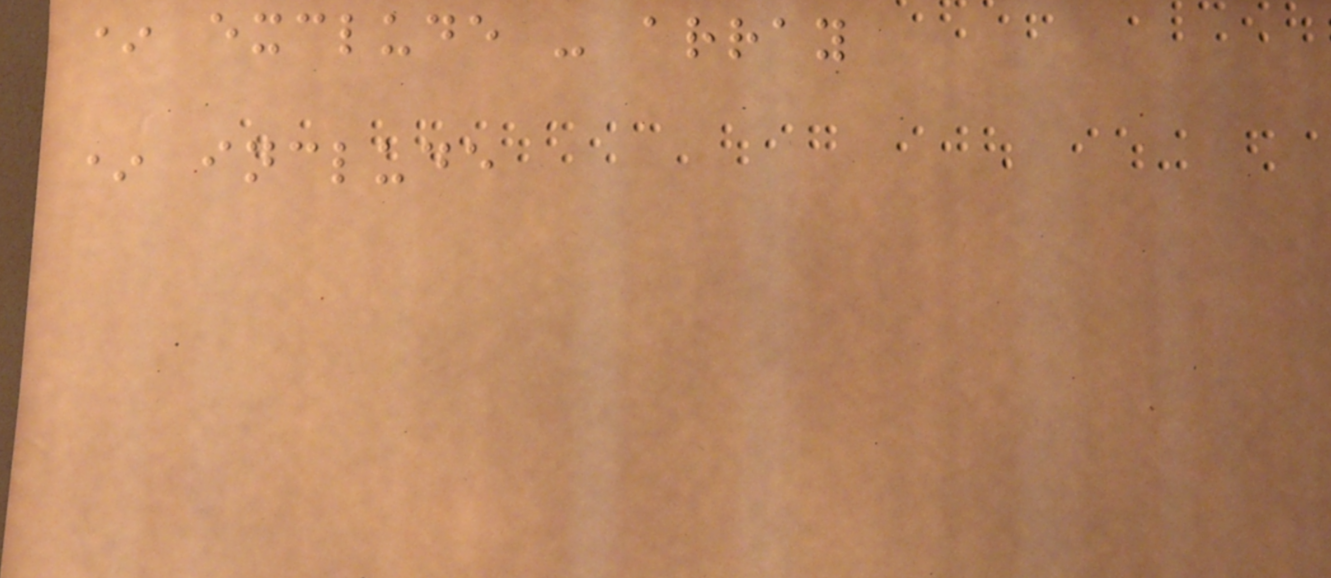* exclude - array
* include
